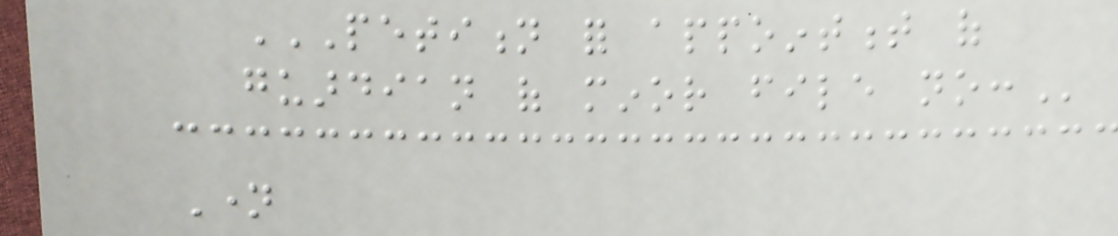PETITION FOR APPOINTMENT OF
GUARDIAN OF MINOR FILE NO:
Name
